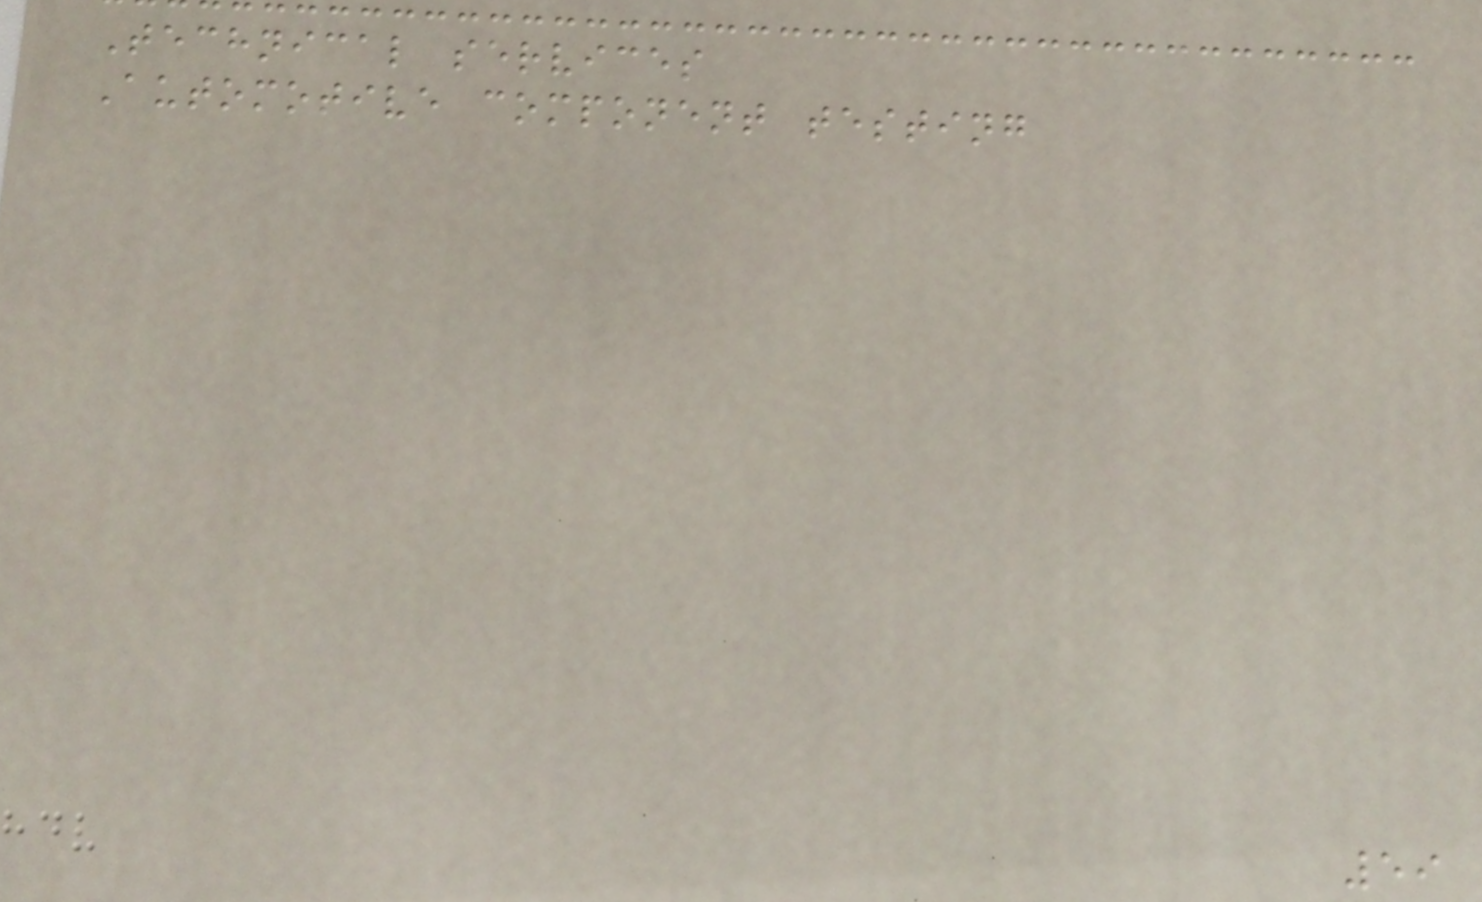Technical services
Automotive component testing
59
